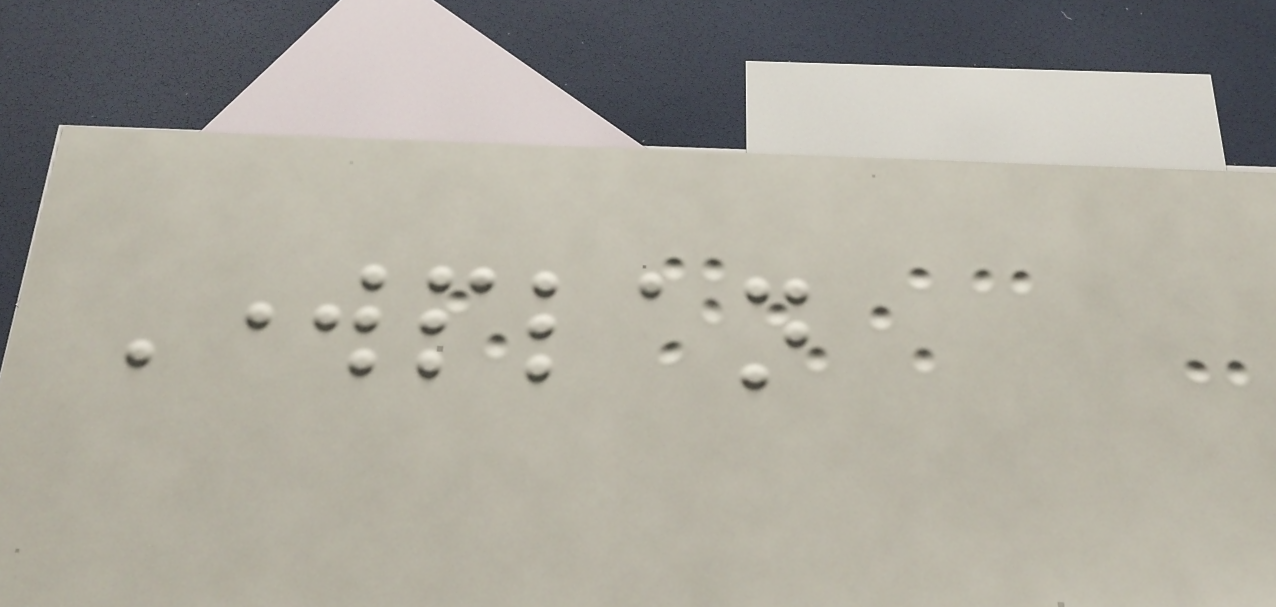Workplan
